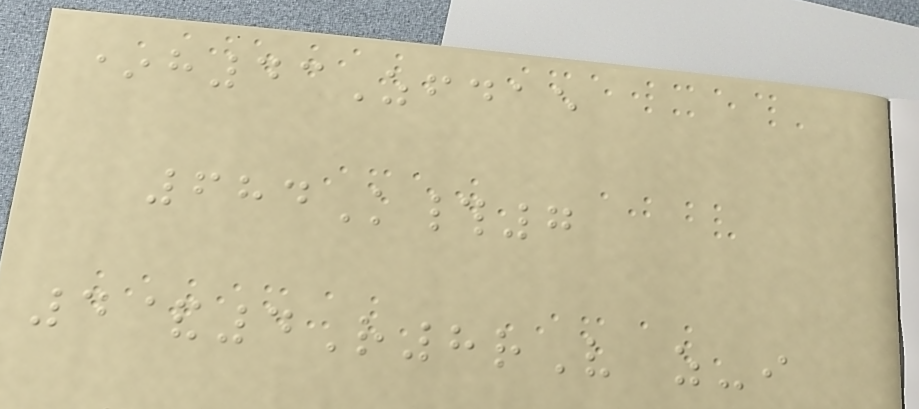*h43Zfdae
684K#7
4&4R8rV z-i
